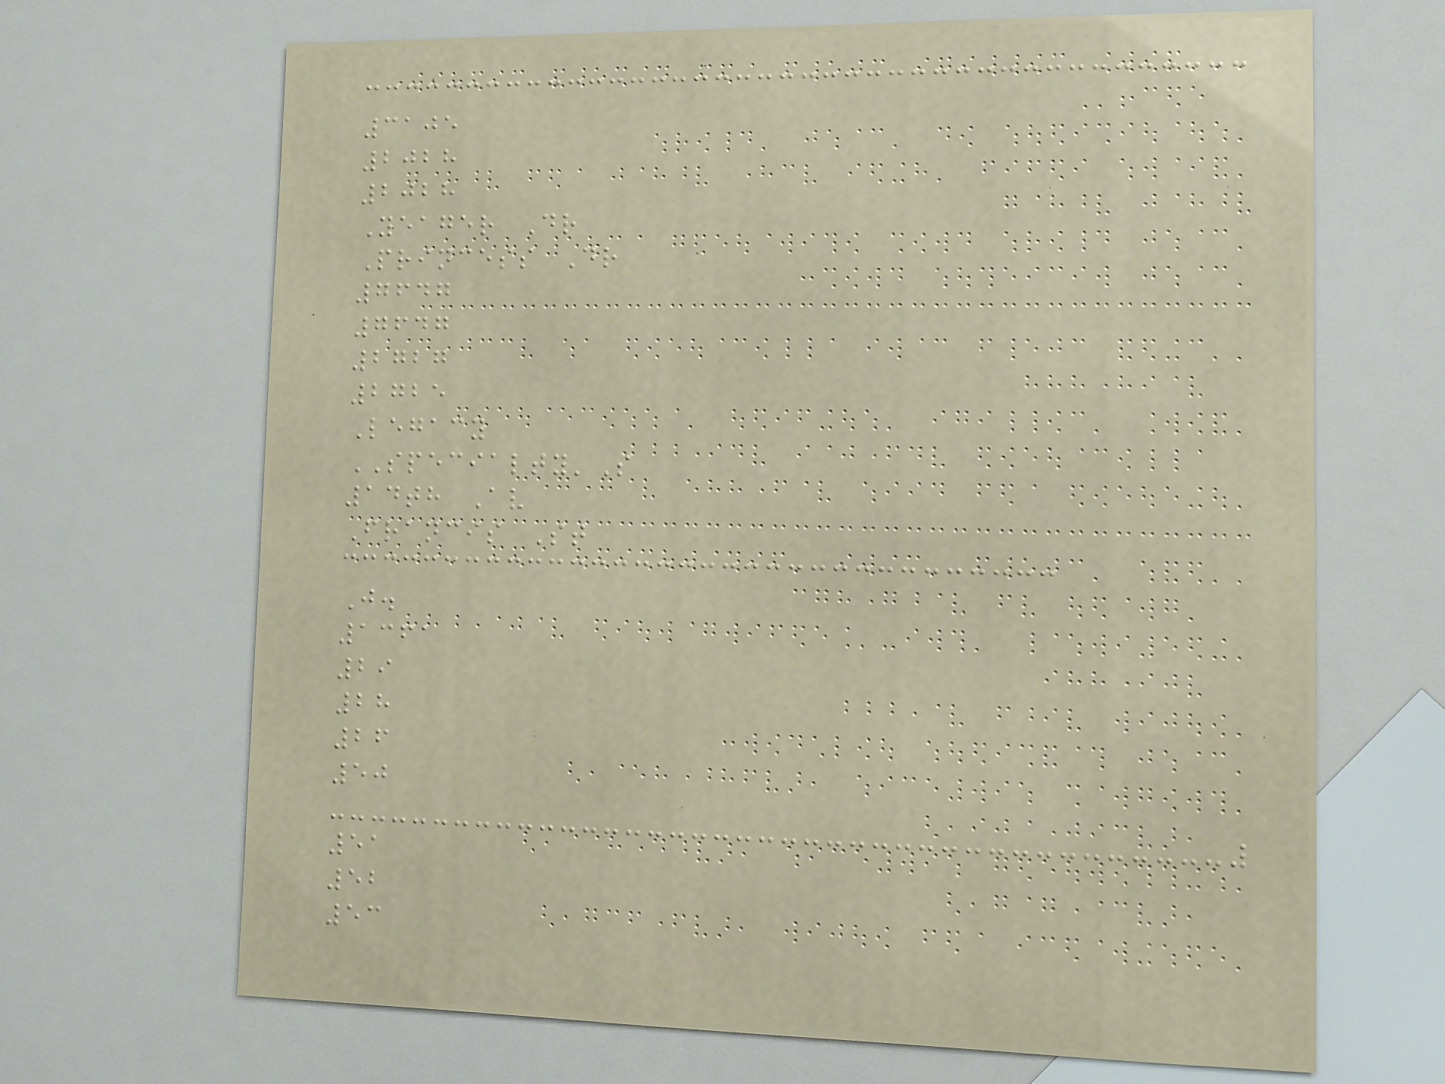3105
2028
2028
Yeager Dr
Princess Dr
7647
7647
2727
2725
Legacy
SPECIALTY'S
14th Av
Francis St
J.
1361
29
28
26
50
51
52
53
